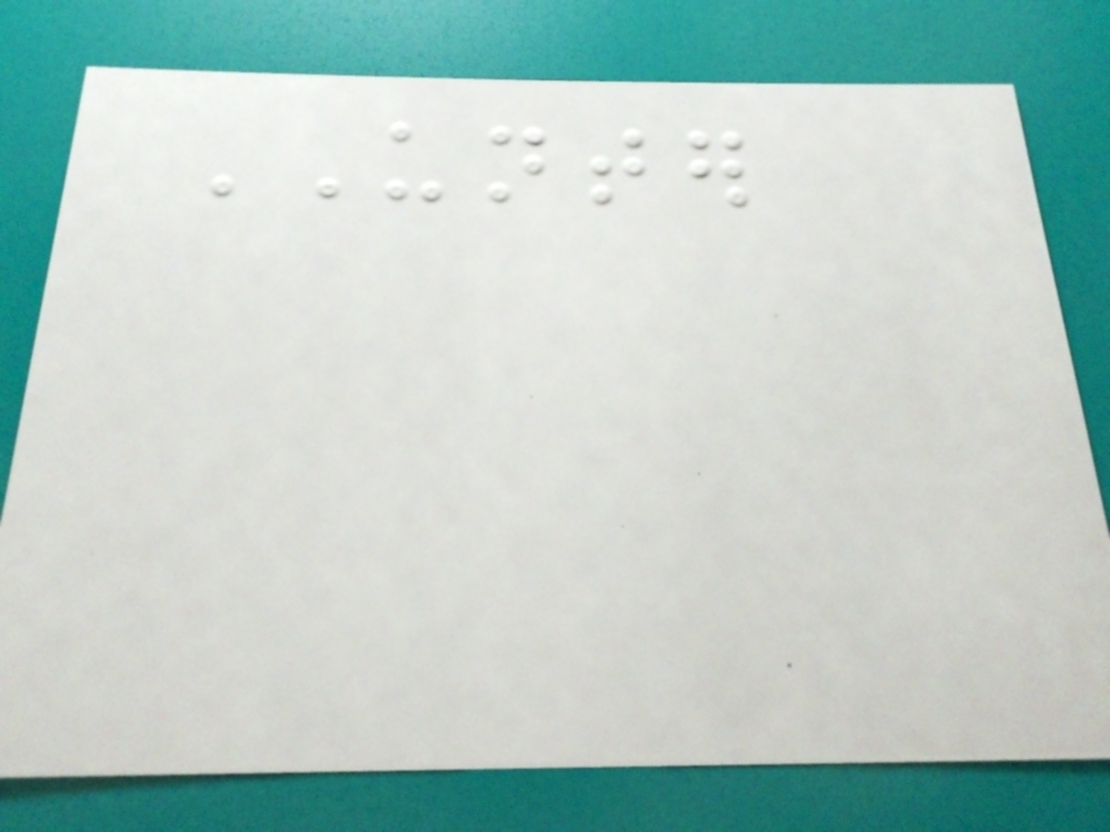UNTER
